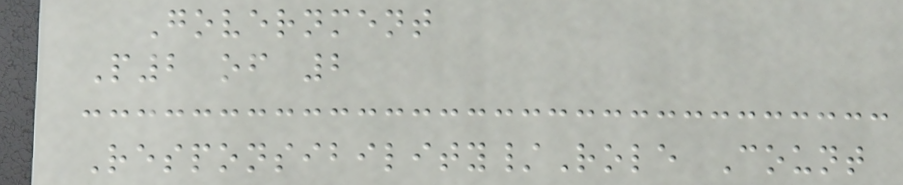Government
P2 of 2
Responsibility/Role Count
